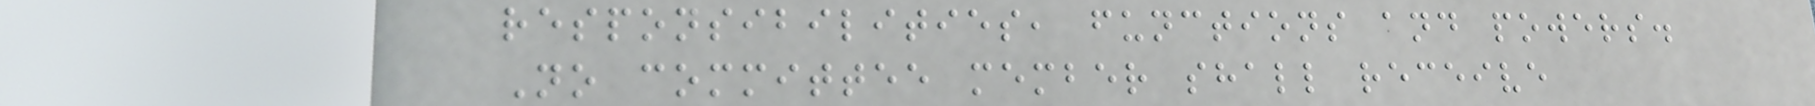responsibilities, functions and powers.
No committee member shall receive
